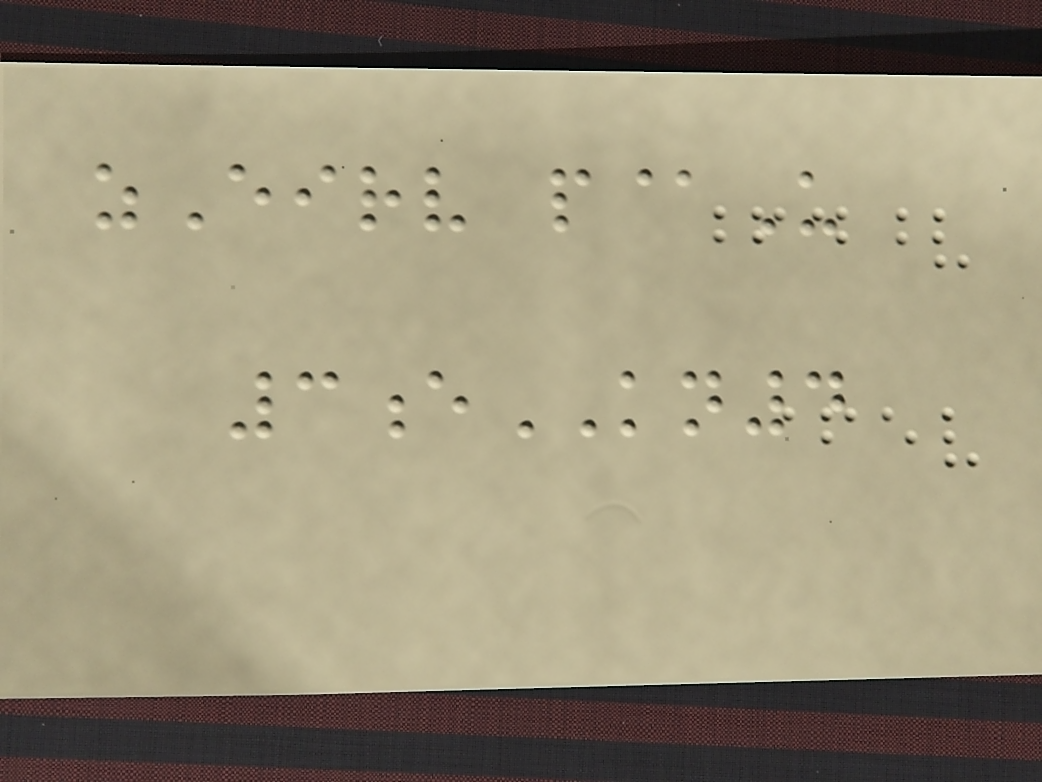zEirv p@U
3eKN4
